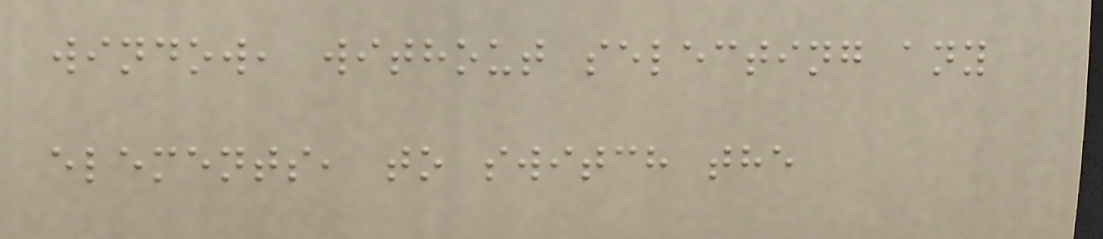window, without selecting any
elements, to switch the
